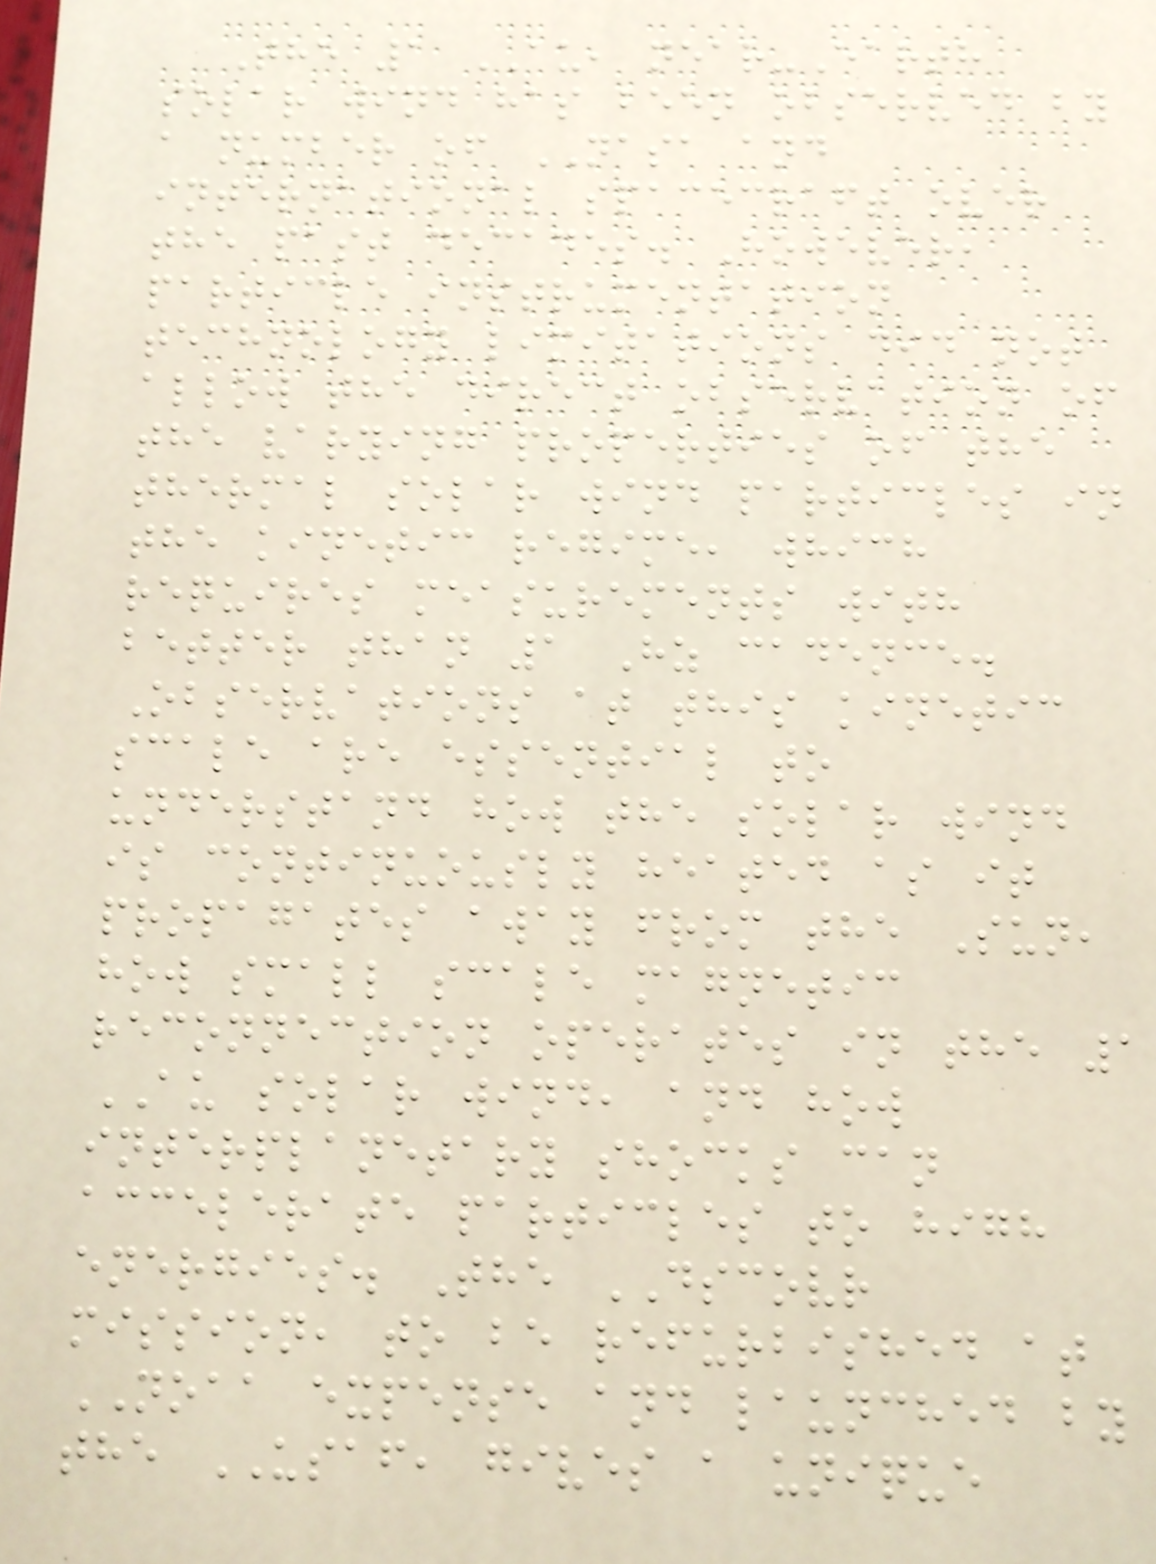The 1 AU, near-Earth
solar wind has been observed by
a number of NASA and
international spacecraft over
the past decades. However,
particle instrumentation
technology limitations did not
allow the direct observation of
the varying properties of the
thermal solar wind particles in
the kinetic regime, which
requires measurements with
better than 1 Hz cadence.
Observations at this kinetic
scale are essential to
understand how the solar wind
is continuously heated as it
propagates away from the Sun,
how small scale magnetic
reconnection operates in the 1
AU solar wind, and how
interplanetary shocks can
accelerate particles to high
energies. The DSCOVR
mission, to be refurbished at
NOAA expense and launched by
the USAF, gives a unique
